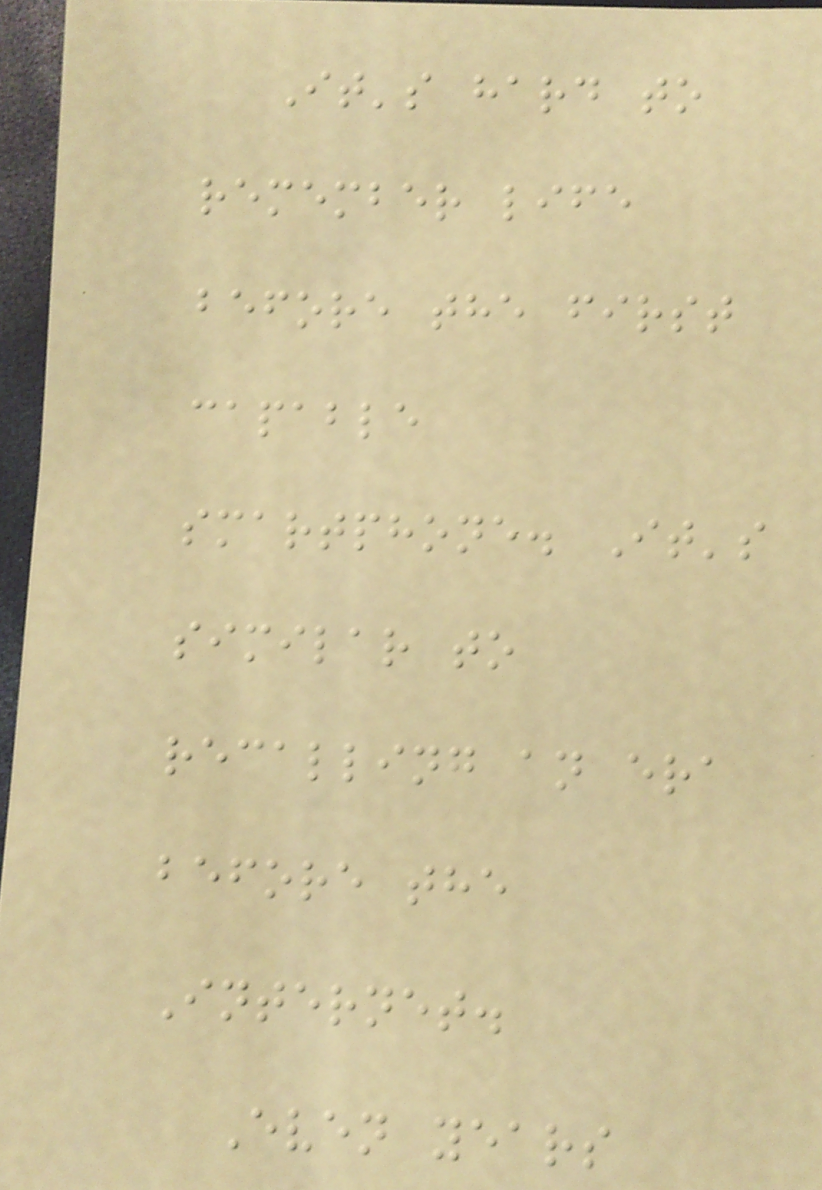It's hard to
remember life
before the first
capable
smartphone. It's
similar to
recalling an era
before the
Internet.
Even years
